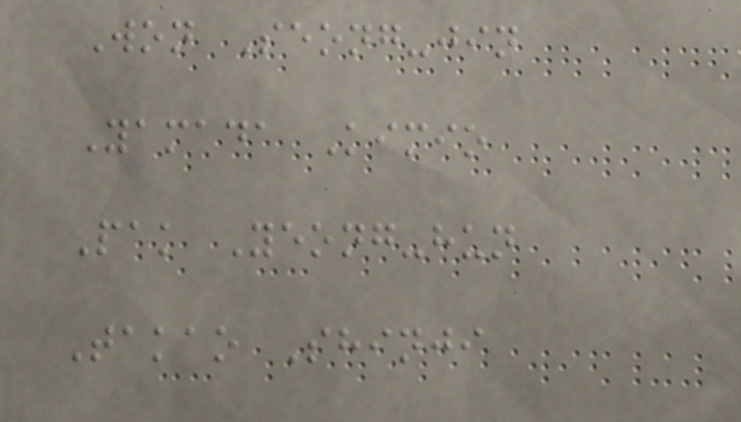Won Seong-jin
Yamada Kimio
Pak Yeong-hun
Takao Shinji
